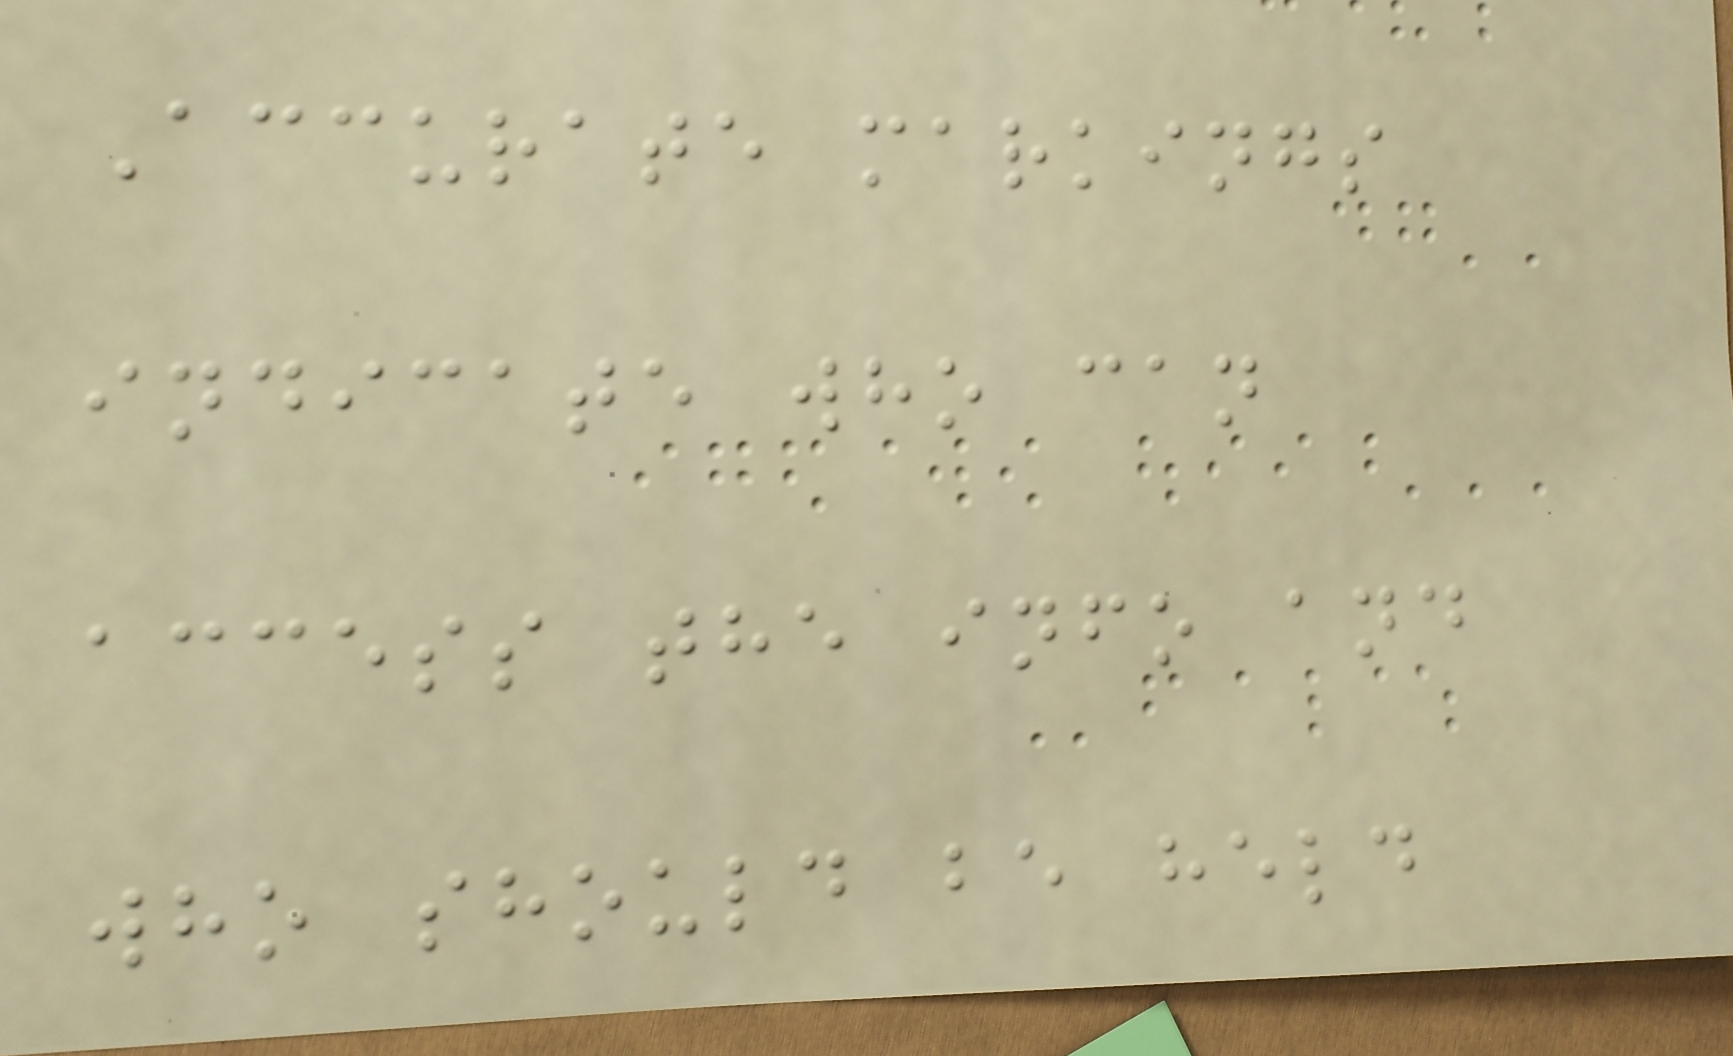Accurate markings
indicate who can
access the info and
who should be held
